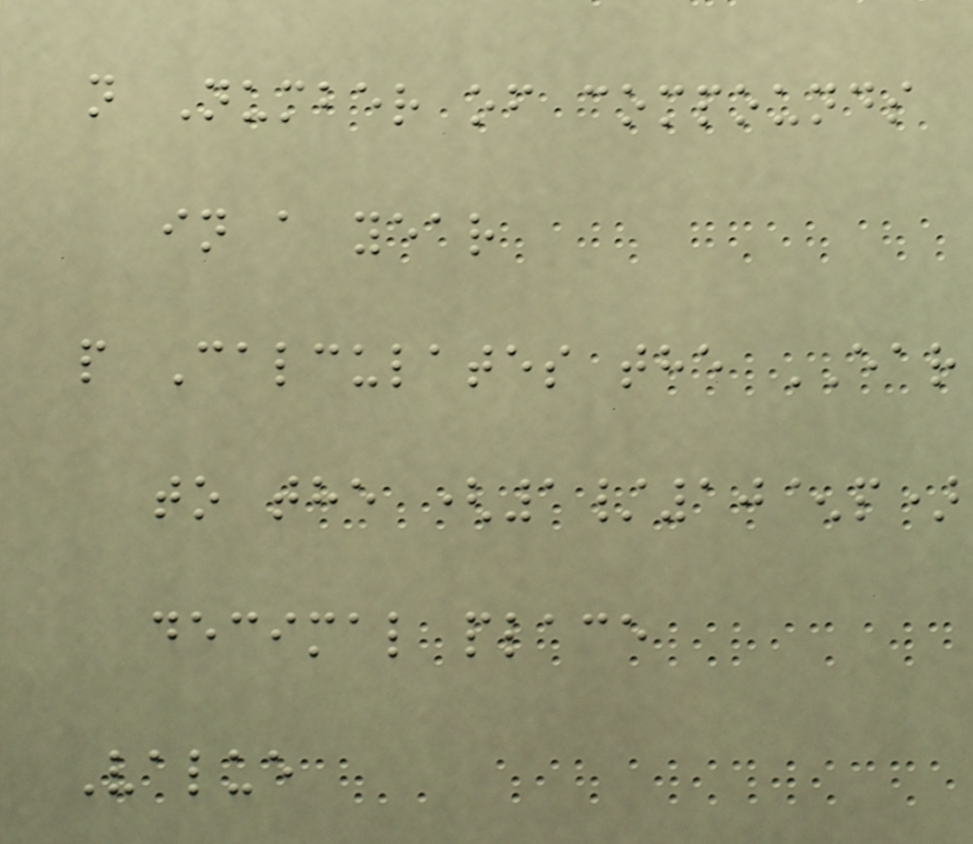n Number of compounds
in a year
p Calculates the EAR
to the (1/10^p)
decimal place
Value
